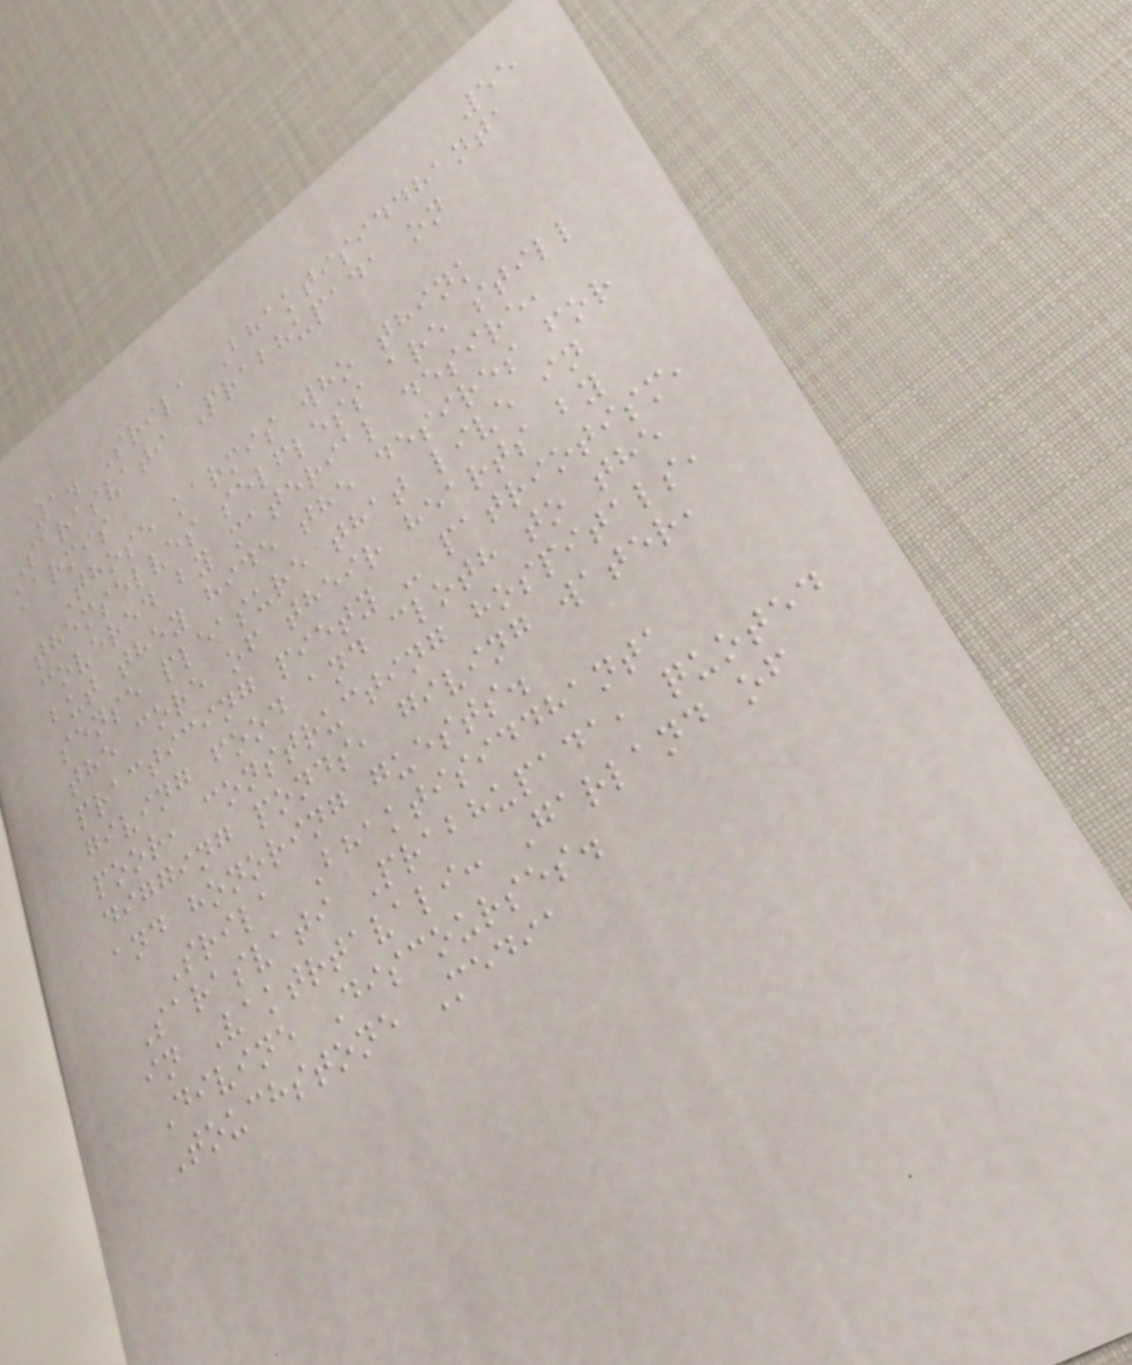55
1. Srila Bhaktisiddhanta
Sarasvati Prabhupada on
karmis
Those karmis who think
themselves selfless are still
covered by material desire,
but they hide the desires for
sense pleasure that live in
the core of their hearts by
practicing piety - patriotism,
giving food and cloth to the
poor, constructing hospitals,
digging ponds, giving water,
and honoring guests.
Srila Bhaktisiddhanta
Sarasvati Prabhupada, quoted
in Vaktrtavali: Garland of
Divine Discourses.
Touchstone Media
